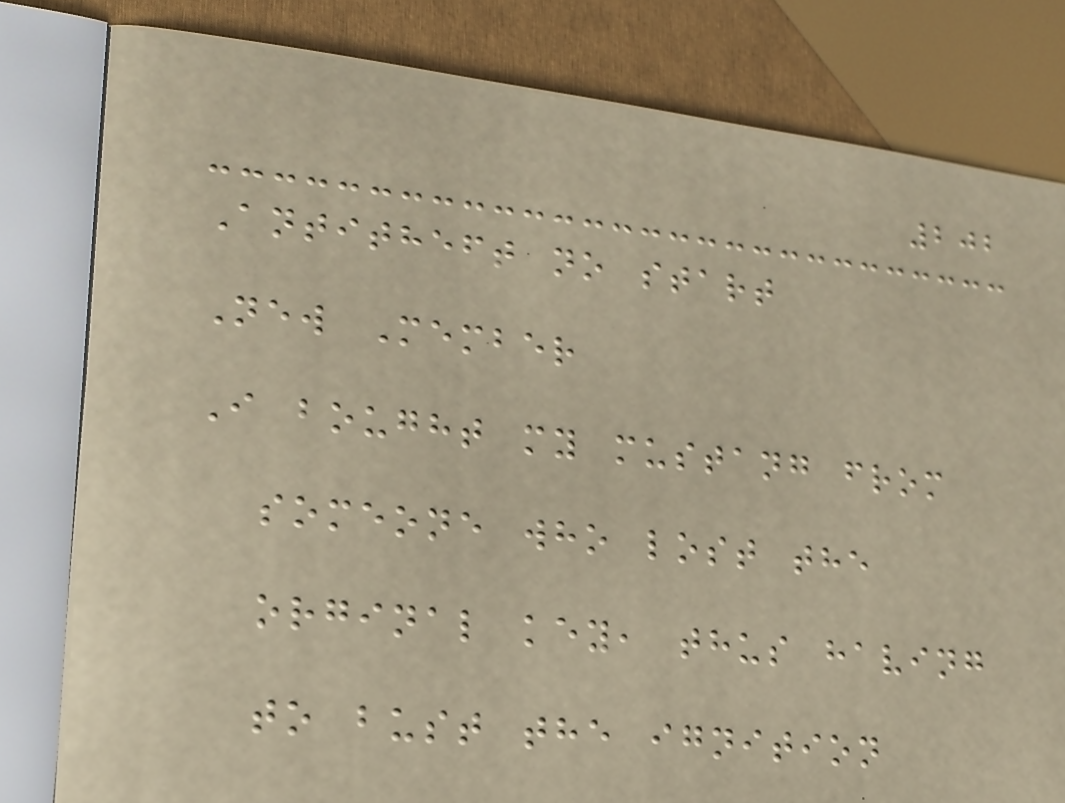202
Antitheft no start
New Member
I bought my mustang from
someone who lost the
orginal key, thus having
to bust the ignition
